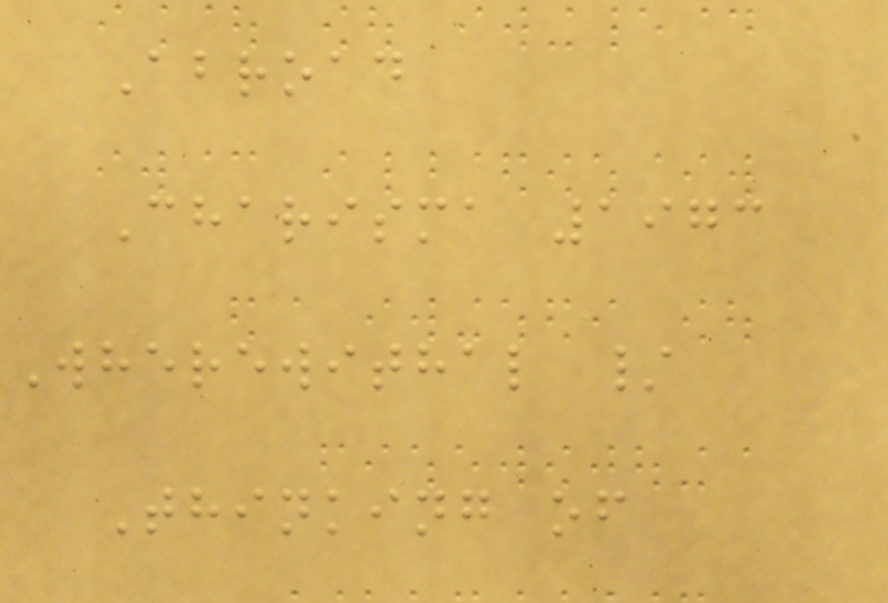Abroad
Charisma 1973
Wherewithal /
Thinking of
